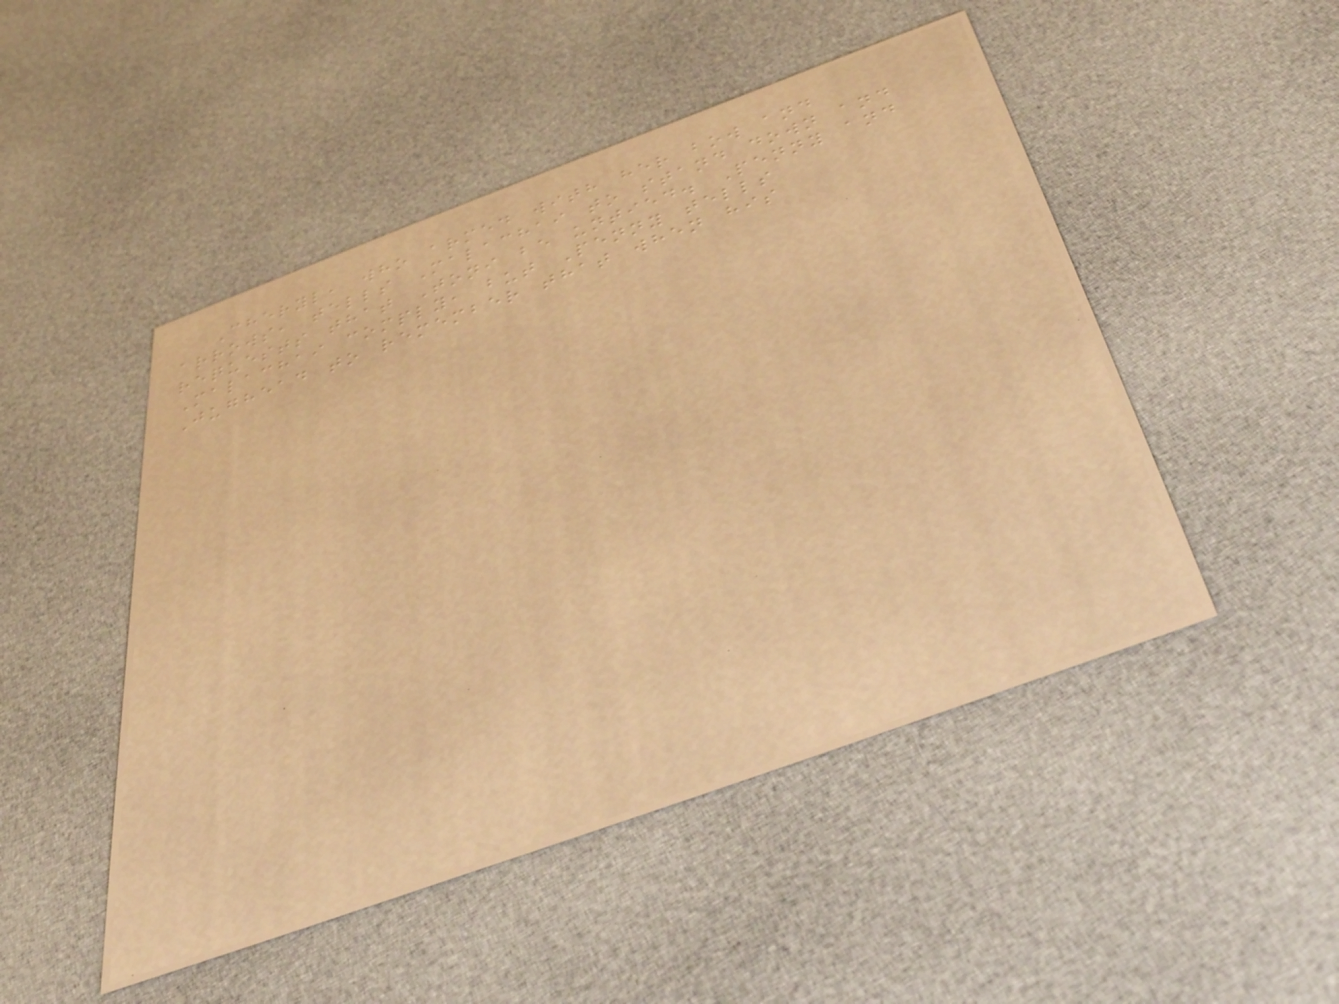Cheryl, who armed with her bow and
arrows, tells Malachai to stand down and
requests that Toni be untied. Penny and
Malachai comply, but Penny tells
Jughead to remember that when his
